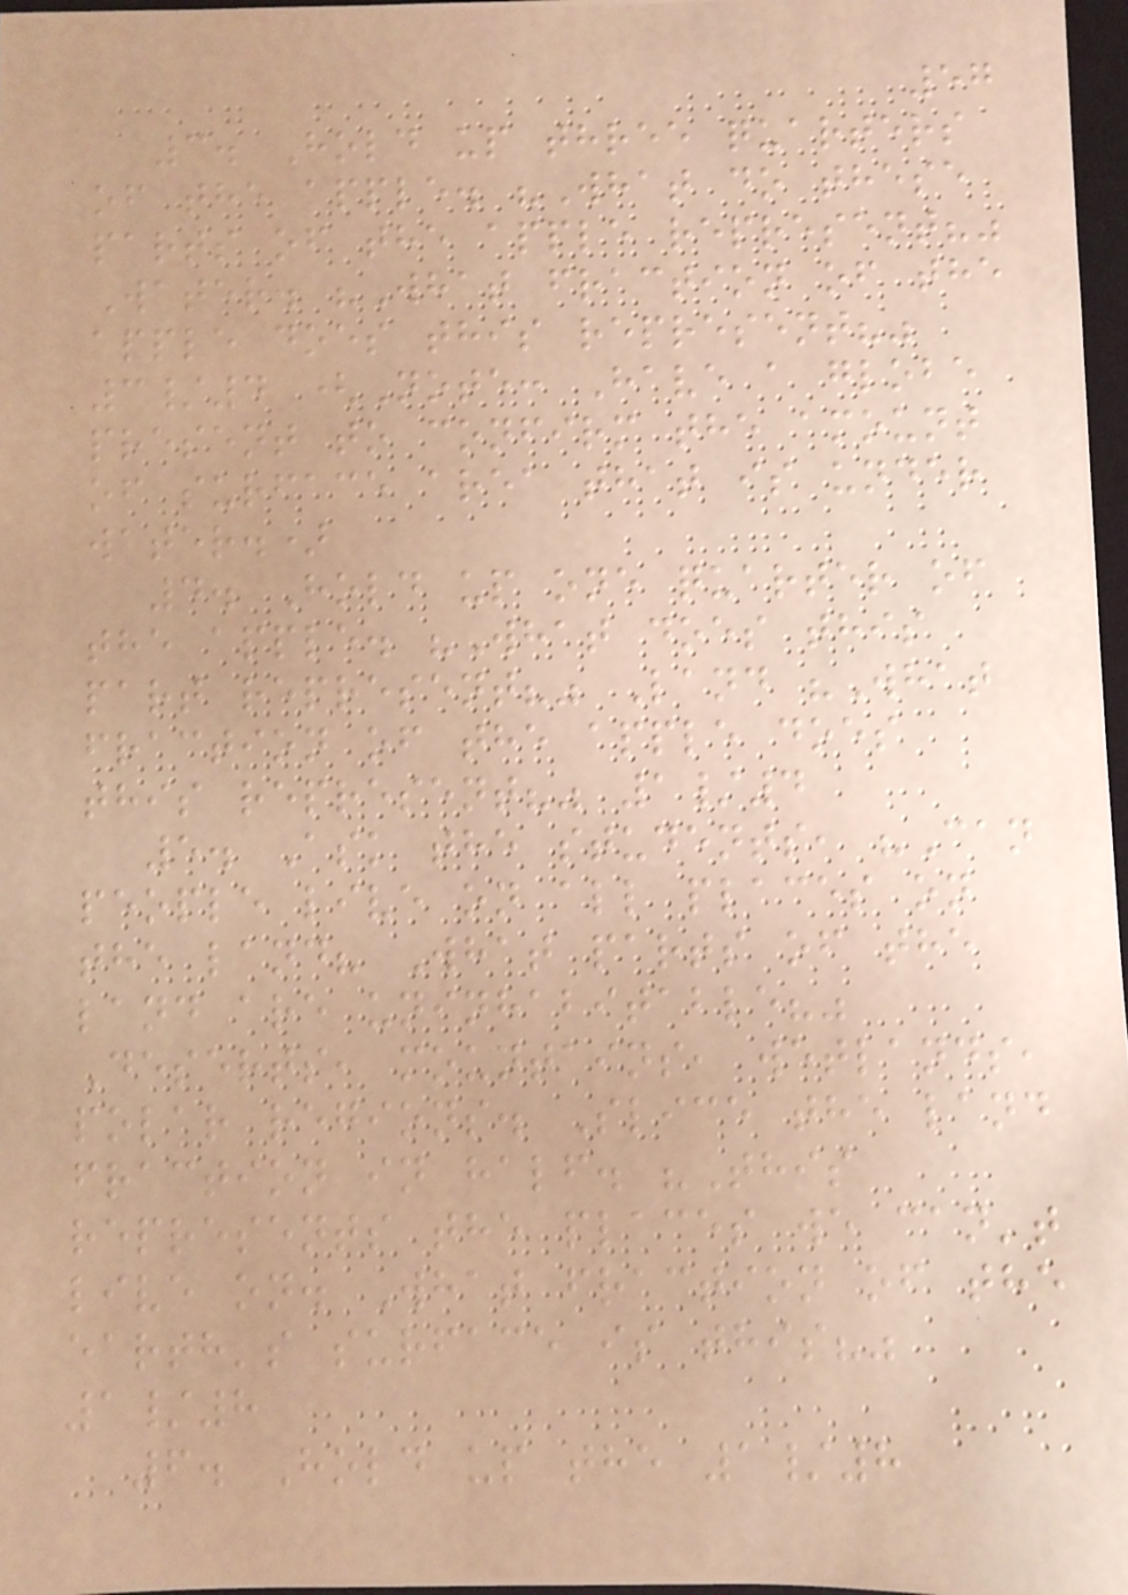57
3. Hold up three quarters
of the apple. "What do these
parts of the apple represent?"
Water. "What fraction of the
apple does this represent?"
3/4 (Note: Have a globe
present to confirm the amount
of surface area that is under
water.)
4. Hold up one quarter of
the apple. "What does this
part represent?" Land "What
fraction of the apple does
this represent?" 1/4
5. Ask the students, "Can
people live on all places on
the land? What parts of the
land are uninhabitable?"
Deserts, mountains, wetlands,
polar regions. Slice the land
fraction in half. "This
represents the places we can't
live on. What fraction of the
earth's surface is this?"
1/8
6. Hold up the 1/8
